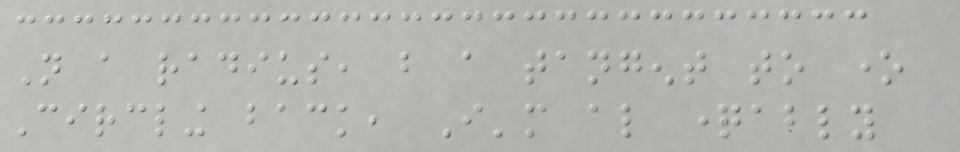Not a radius, but a tangent to one
Circling back, I'm also questionably
